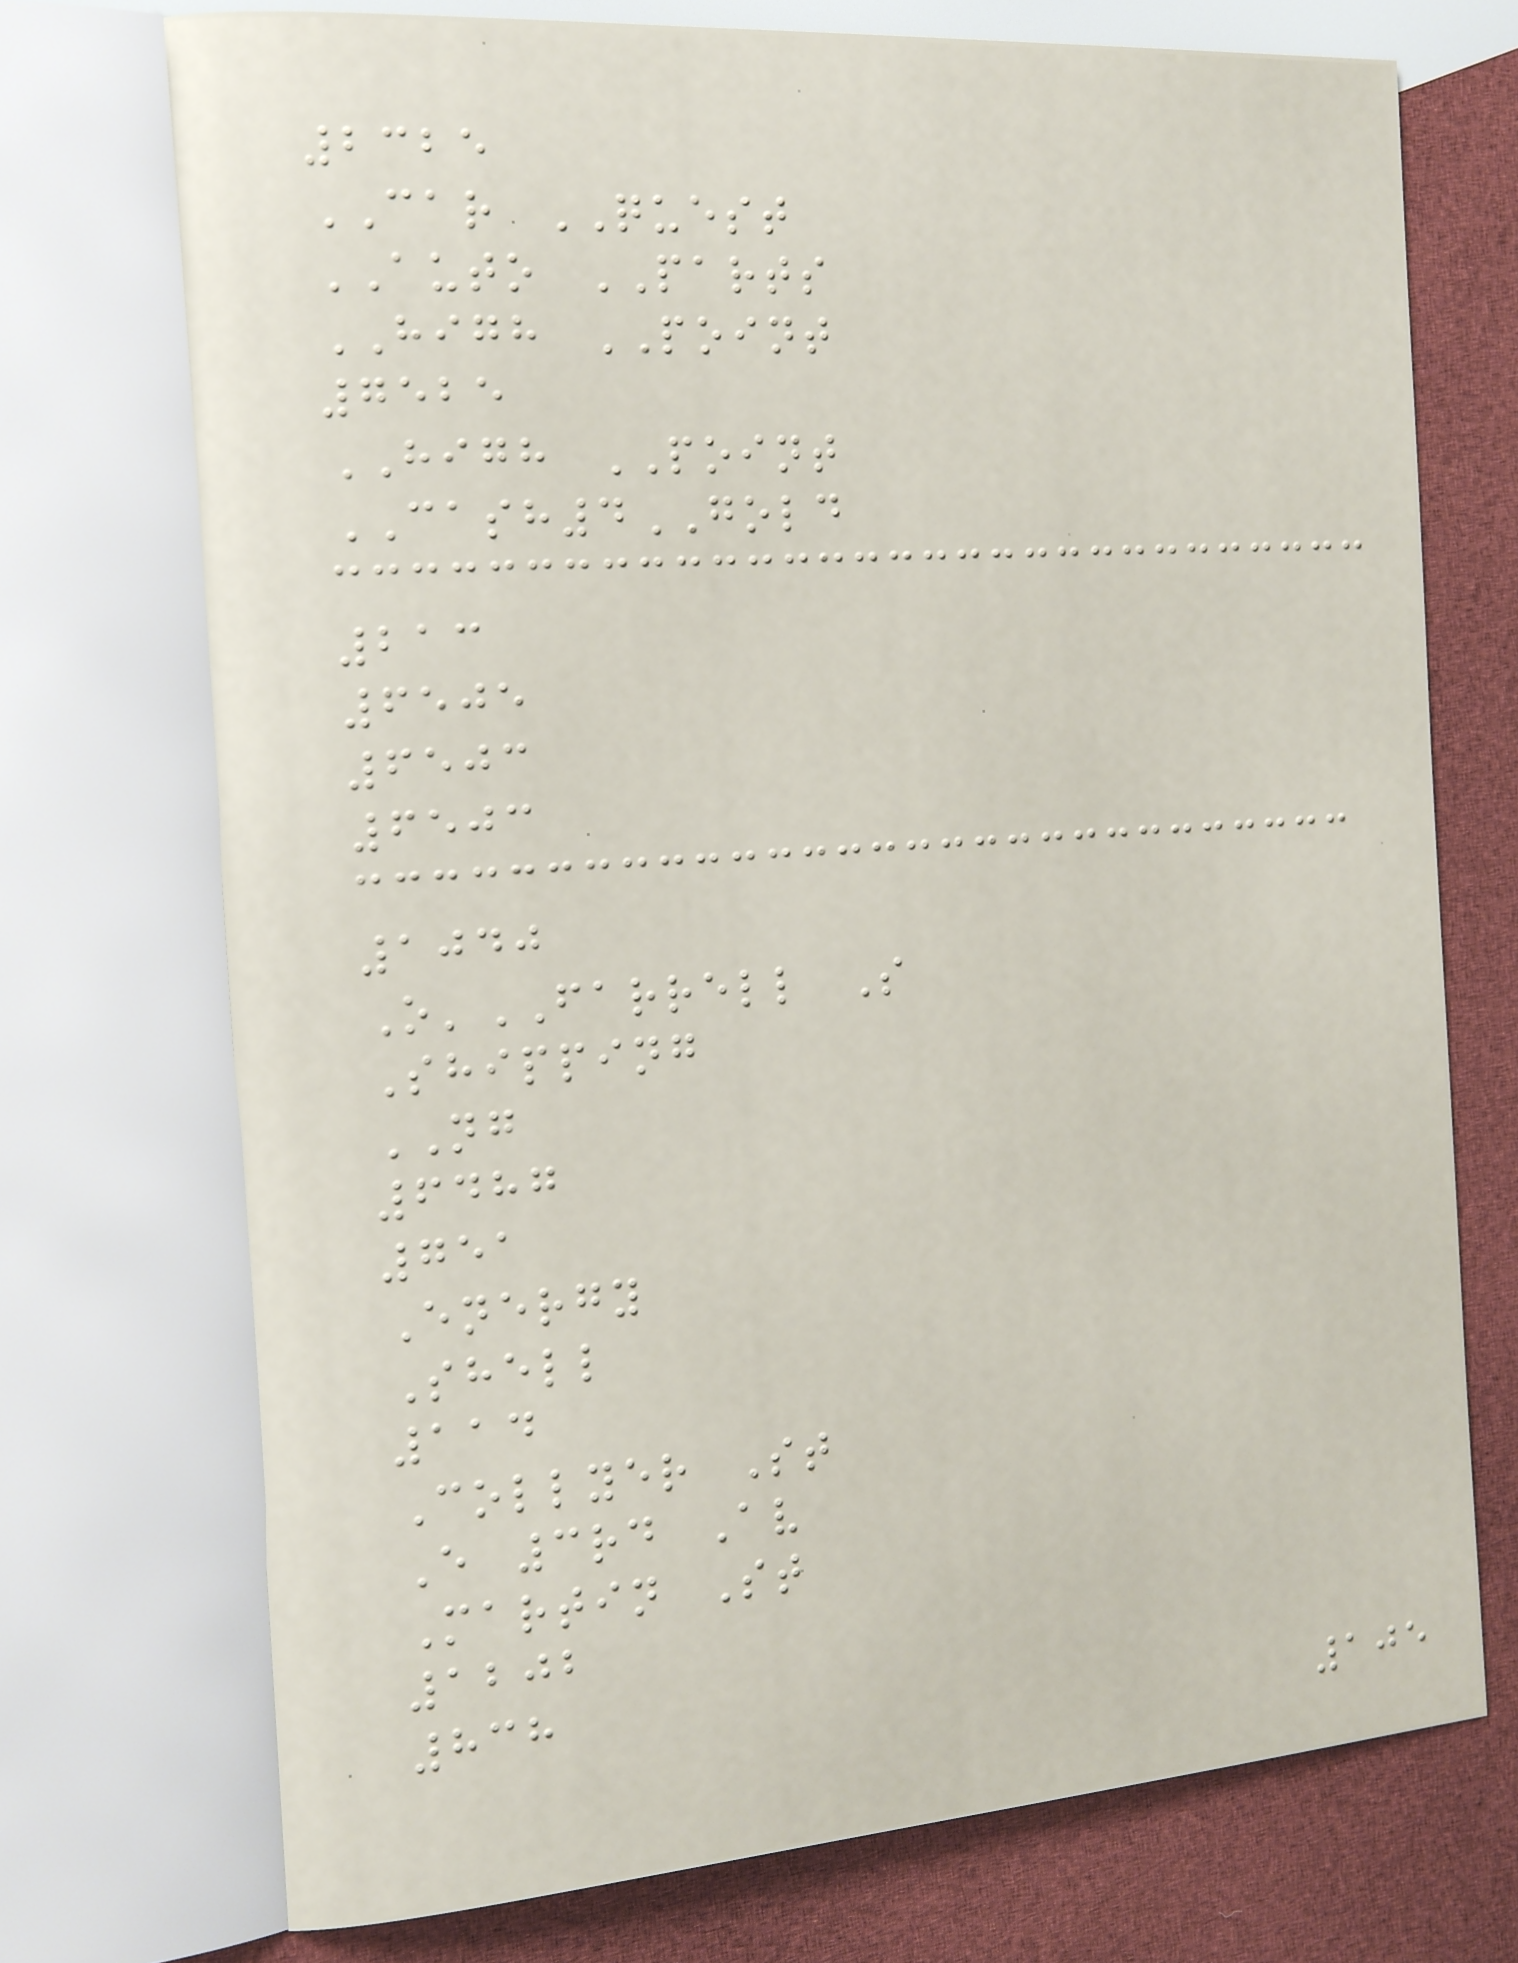2325
CAR QUEST
AUTO PARTS
HIGH POINT
7525
HIGH POINT
CASH4GOLD
213
6505
6503
6503
1040
O'FARRELL S
Shipping
NG
6487
751
Energy
Shell
114
Collyer St
E 3rd Av
Martin St
1202
838
105
